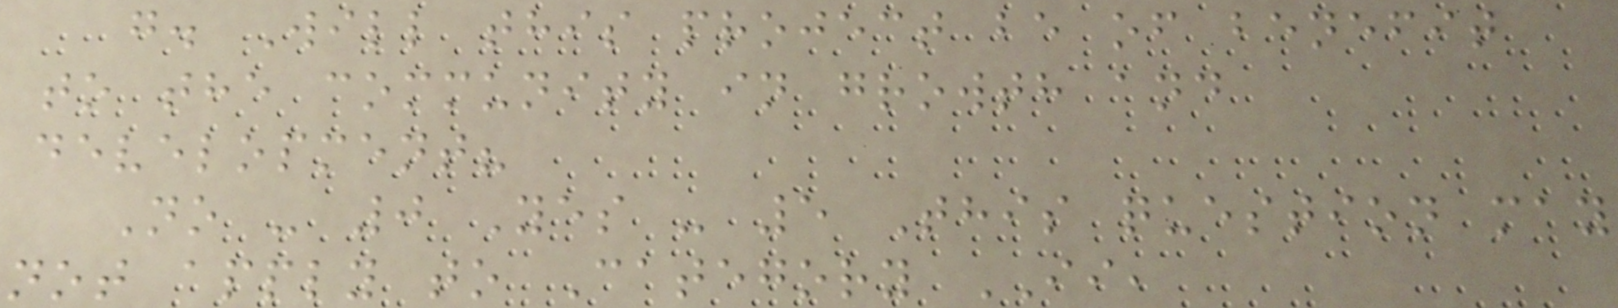g. Will this project be of benefit
to the community in growth and
development?
No - 0 Yes - 5 This question may
not apply to Category II,
